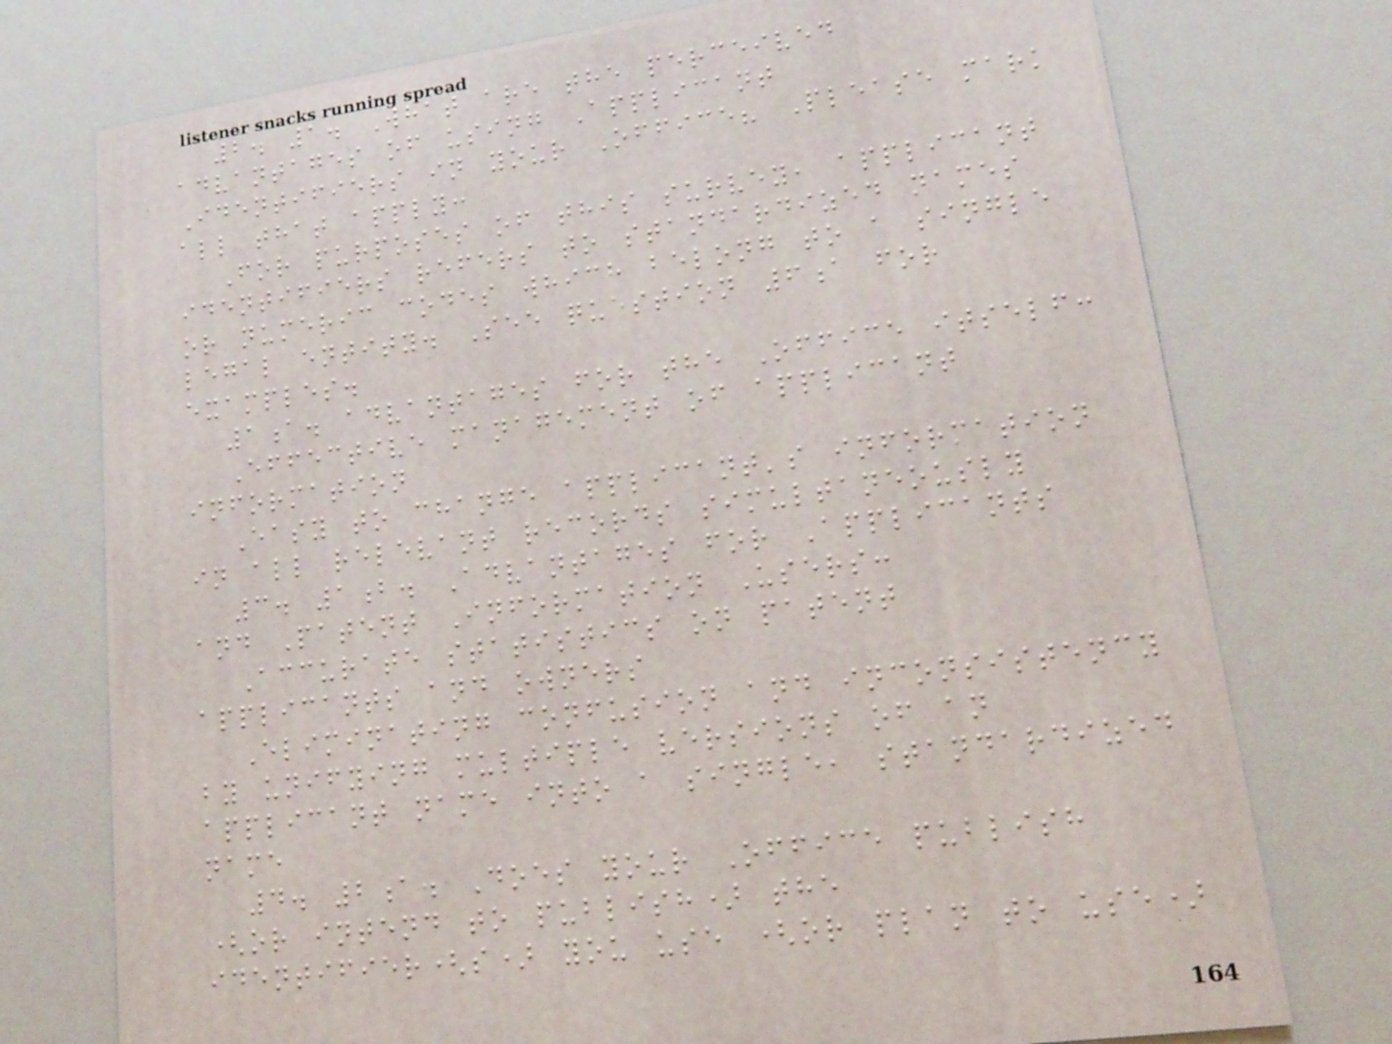2. 1. What are the perceived
advantages of using Applicant
Identifiers in your Office? Please mark
all that apply:
For purposes of this survey, applicant
identifiers refers to standardized names
or numeric codes which belong to a single
legal entity. See question 6a for
examples.
1a. advantages for the Office itself:
Effective management of applicant
information
Easy to change applicant's information
in all relevant records simultaneously
3. 1b. Advantages for Applicants
and Patent Information Users:
Accurate statistics on patent
applicants and owners
Eliminating confusion and inconsistency
by unifying multiple versions of an
applicant name into a single, standardized
name
4. 2a. Does your Office publish
(or intend to publish) the
identifier(s) you use (or plan to use)
